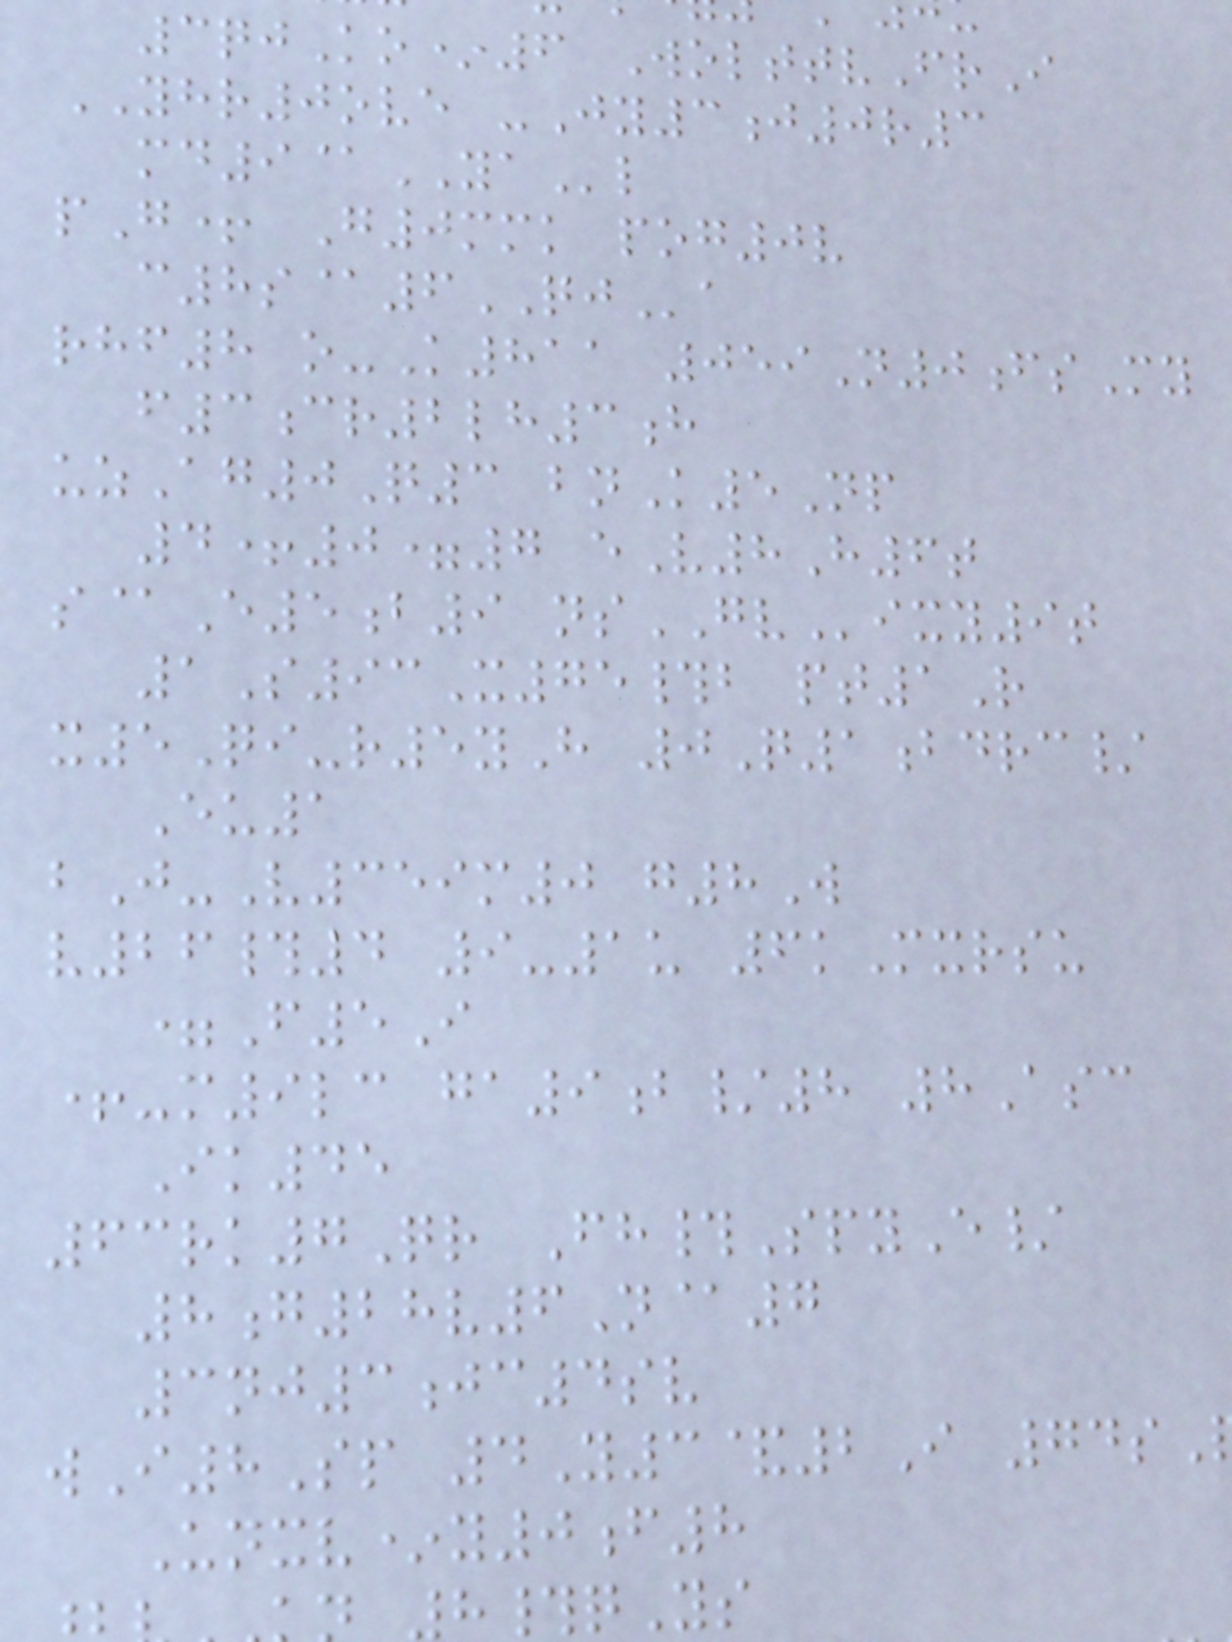3qjKo*6 WolttvFrI
YHR0ove -Jy3j0r3
md9@YAl
pG+ G0mmk pog0v
c8s@6QJa
rhf8 o-K811 059N0fsMy
f3cr2lh3h
uzAg0Q3 bnK5Np
4+0=7 eV8H6t
s@E5b9 nsGVixy9t
1S93X75#b pt1R
x5Qi-r5yH 0Q1bdrc/
Eu1
bJ-V359m0 g8W
v26#4 9-1u 6kMxrsu
=F5I
+-m9lc ga9b/8 8Asc
Ik45
63rk7Qr Fh#SpyE/
8g28v6N@7
3nj3jc4sv
wI8Sp 4Y3&2I 74s
Unxv*y0f8
#qYs
